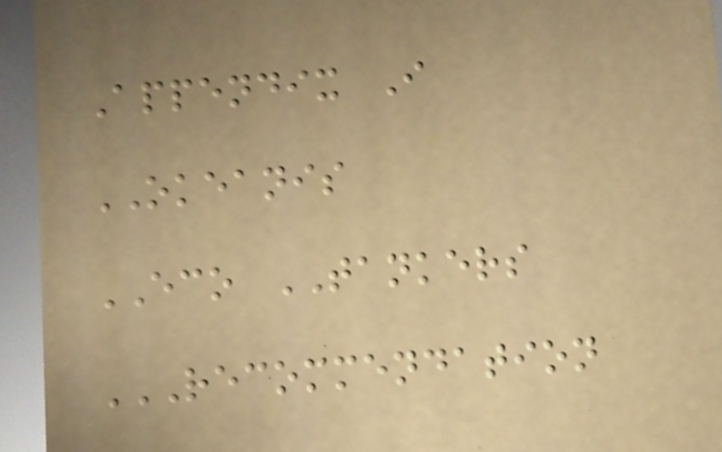Appendix I
OKEANIS
ECO TANKERS
RECOMMENDATION
